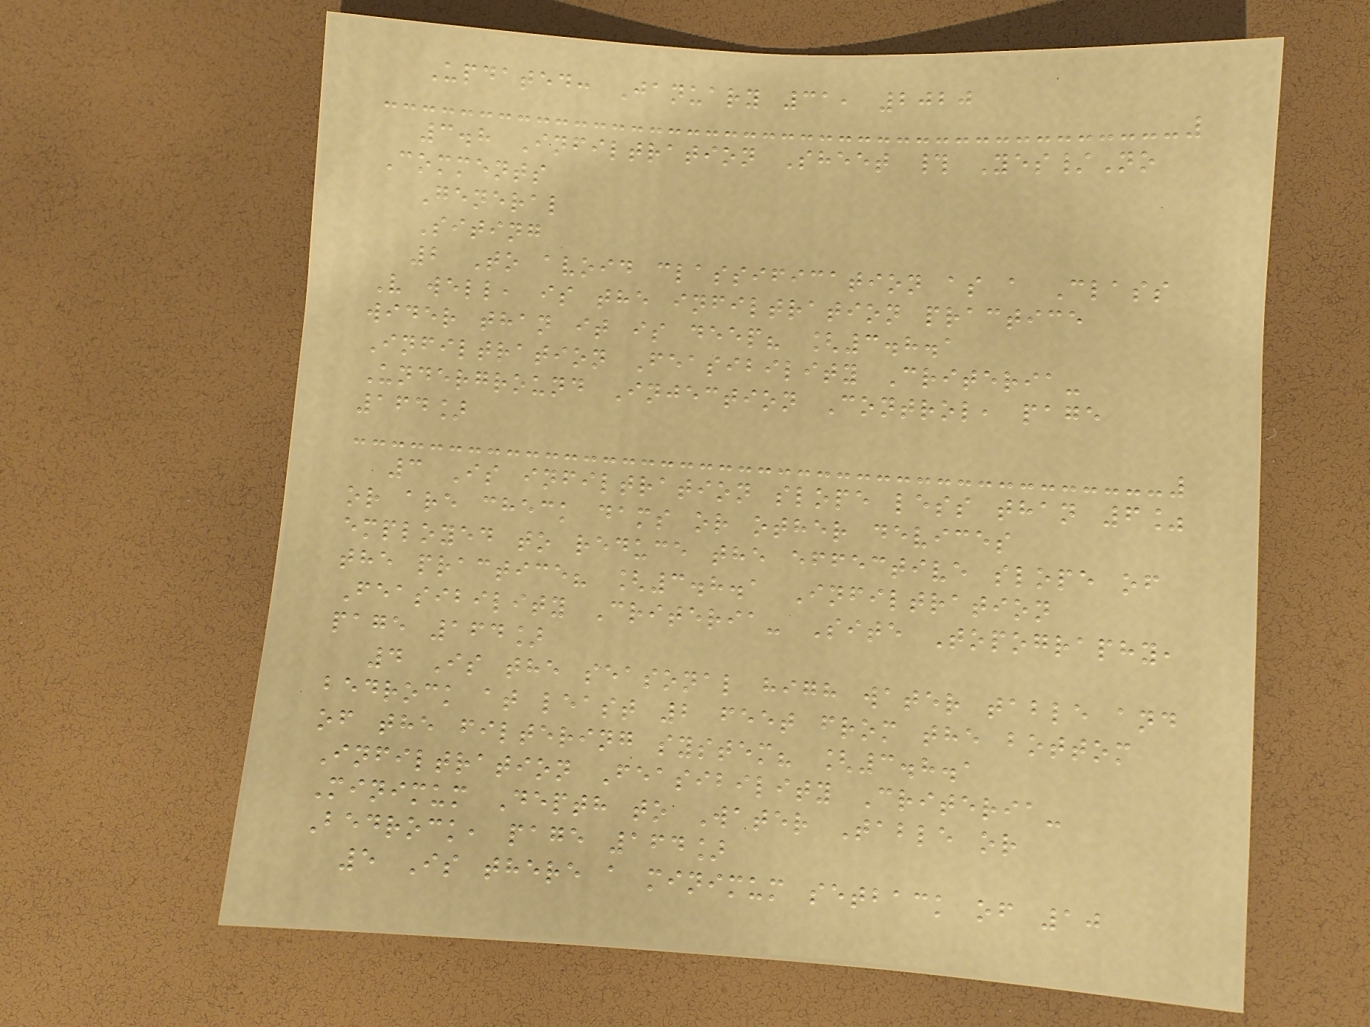Updated: January 31, 2020
3.8 Infiltration Sheet # Yes/No
Comments
General
Siting
2 To avoid classification as a Class
V well, is the infiltration practice
wider than it is deep? [3.8.1
Infiltration Feasibility Criteria-
Underground Injection Control, page
164]
3 Is infiltration slope less than 6%
or are check dams or other devices
employed to reduce the effective slope of
the practice? [3.8.1 Infiltration
Feasibility Criteria- Site Topography,
page 164]
4 Is the seasonal high water table and
bedrock at least 2 feet from the bottom
of the filtering system? [3.8.1
Infiltration Feasibility Criteria-
Minimum Depth to Water Table or
Bedrock, page 164]
5 Is there a minimum setback of 10
